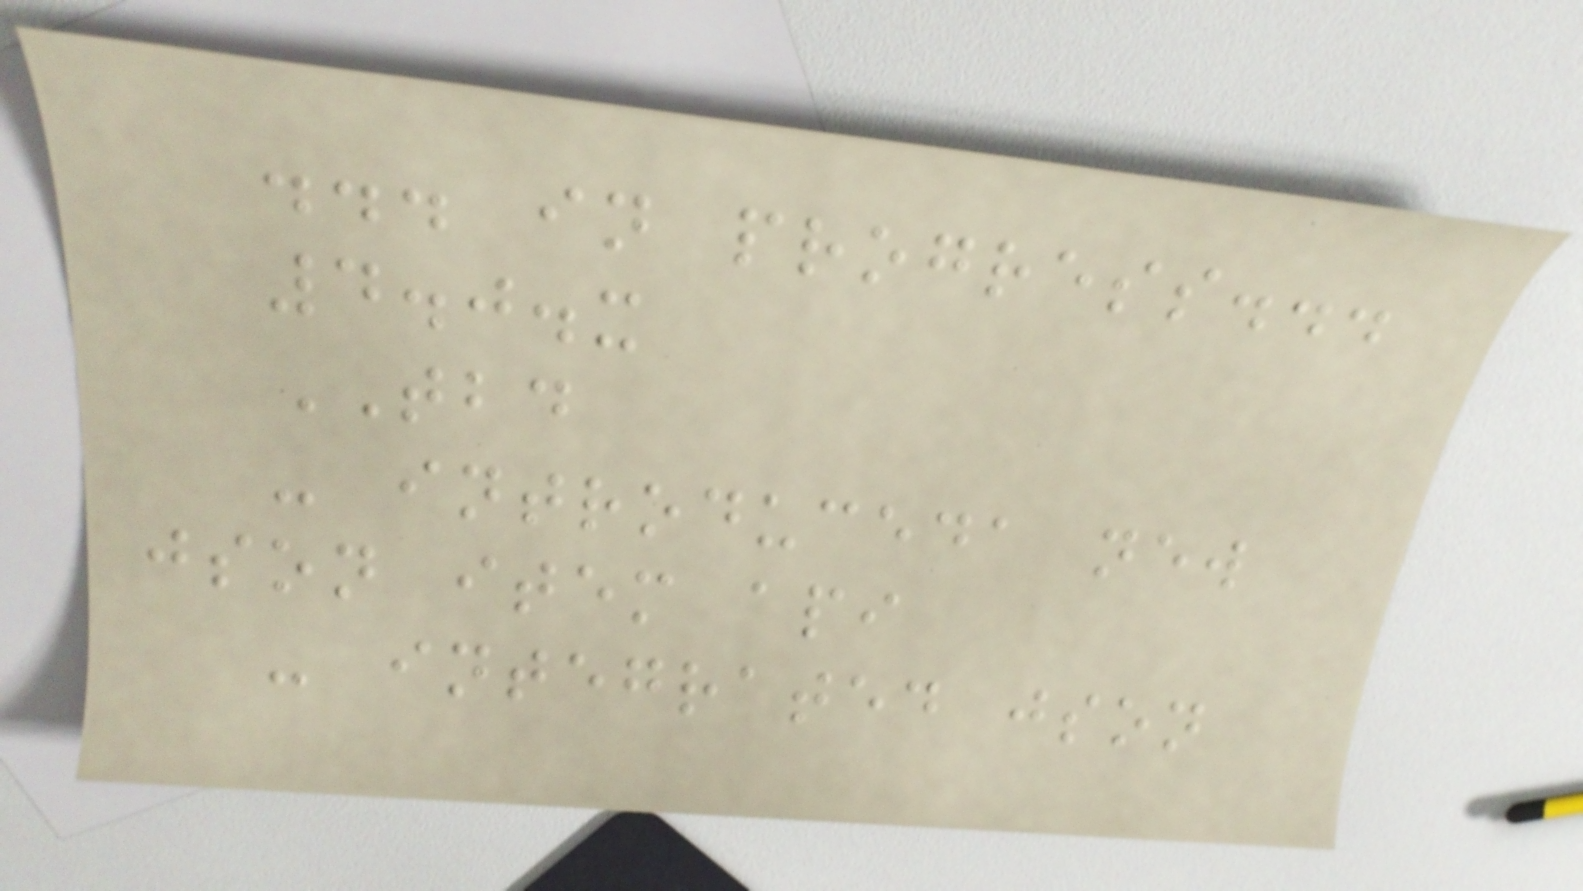... in progress...
4.0.x
TBD
- introduceda new
json item api
- integrated json
